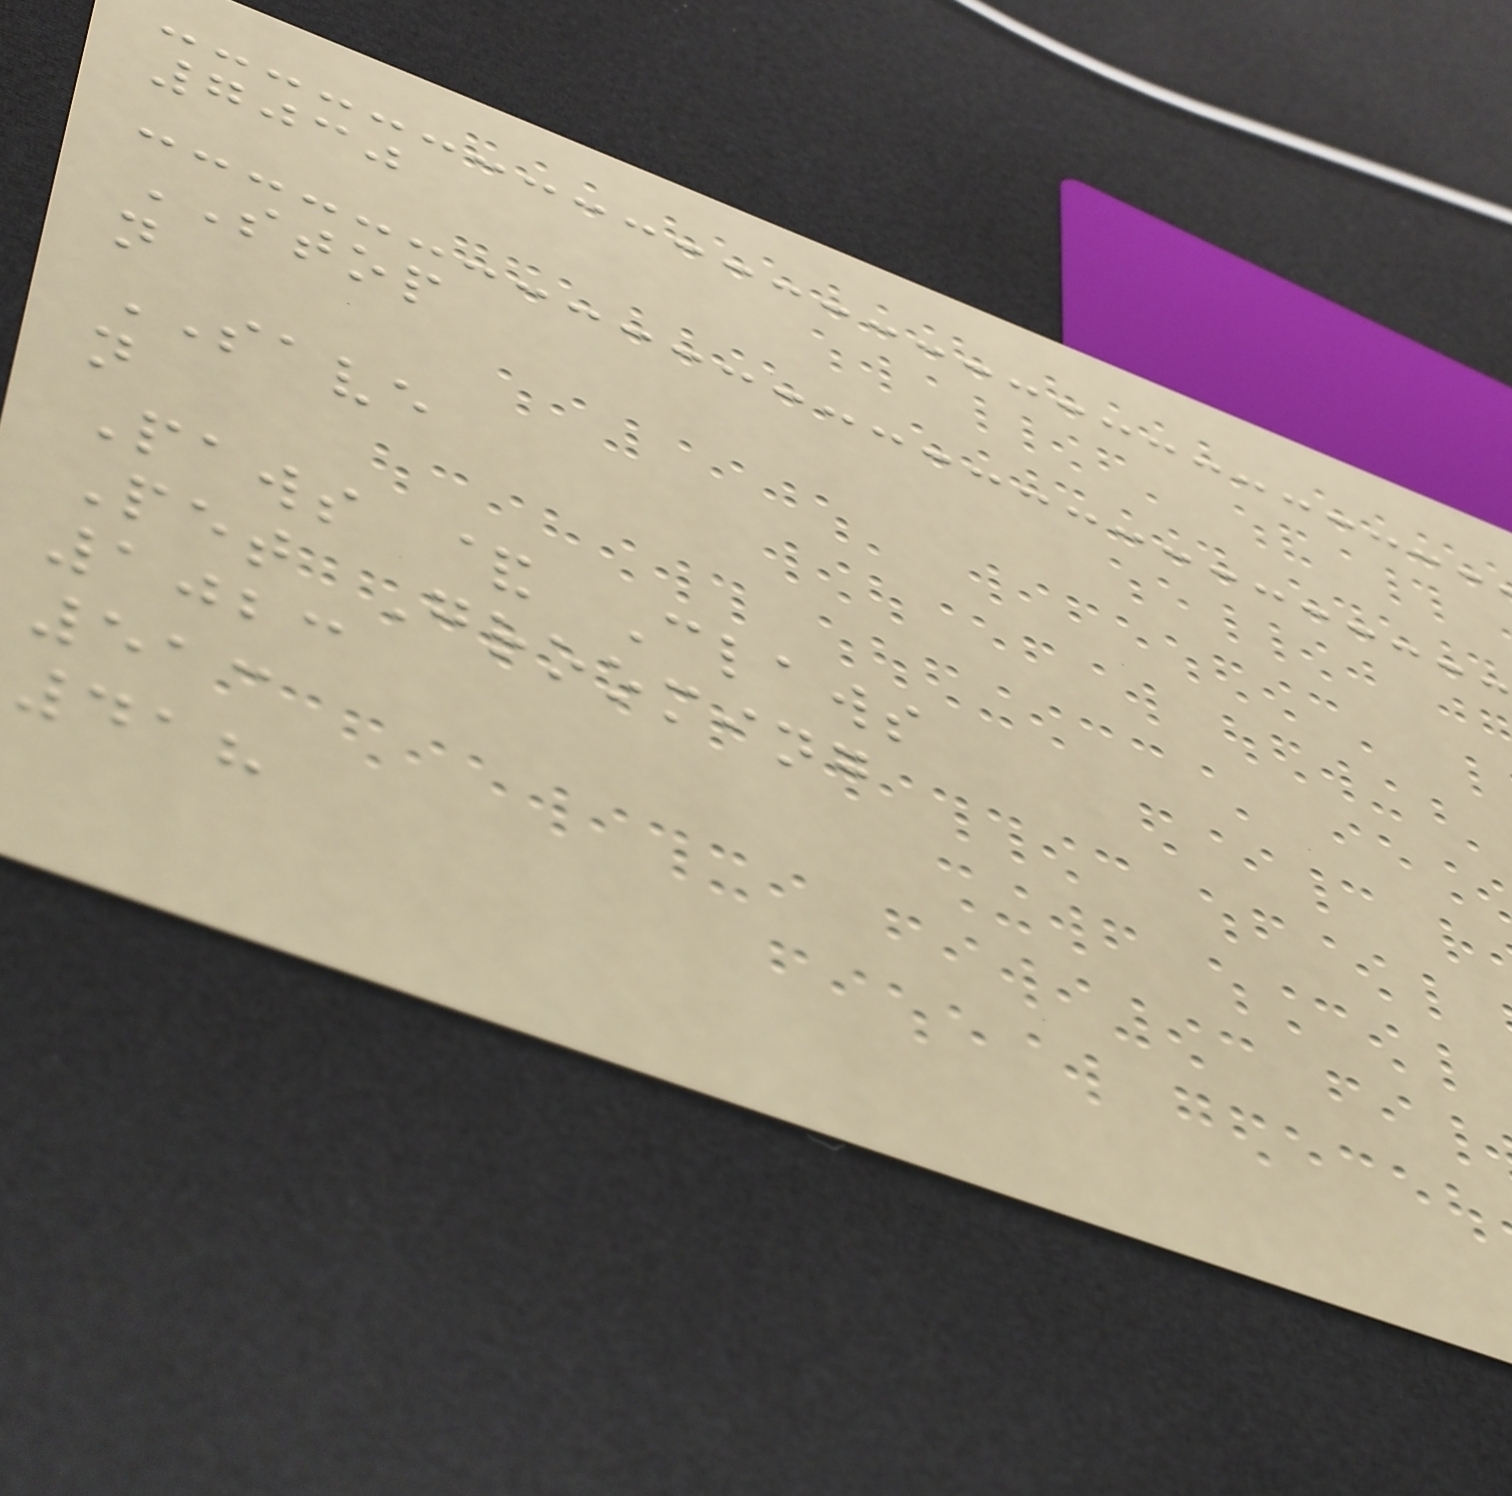7030
STOP
n
SAVE
n
Paws & Claws
Pet Grooming
1023
513
418
